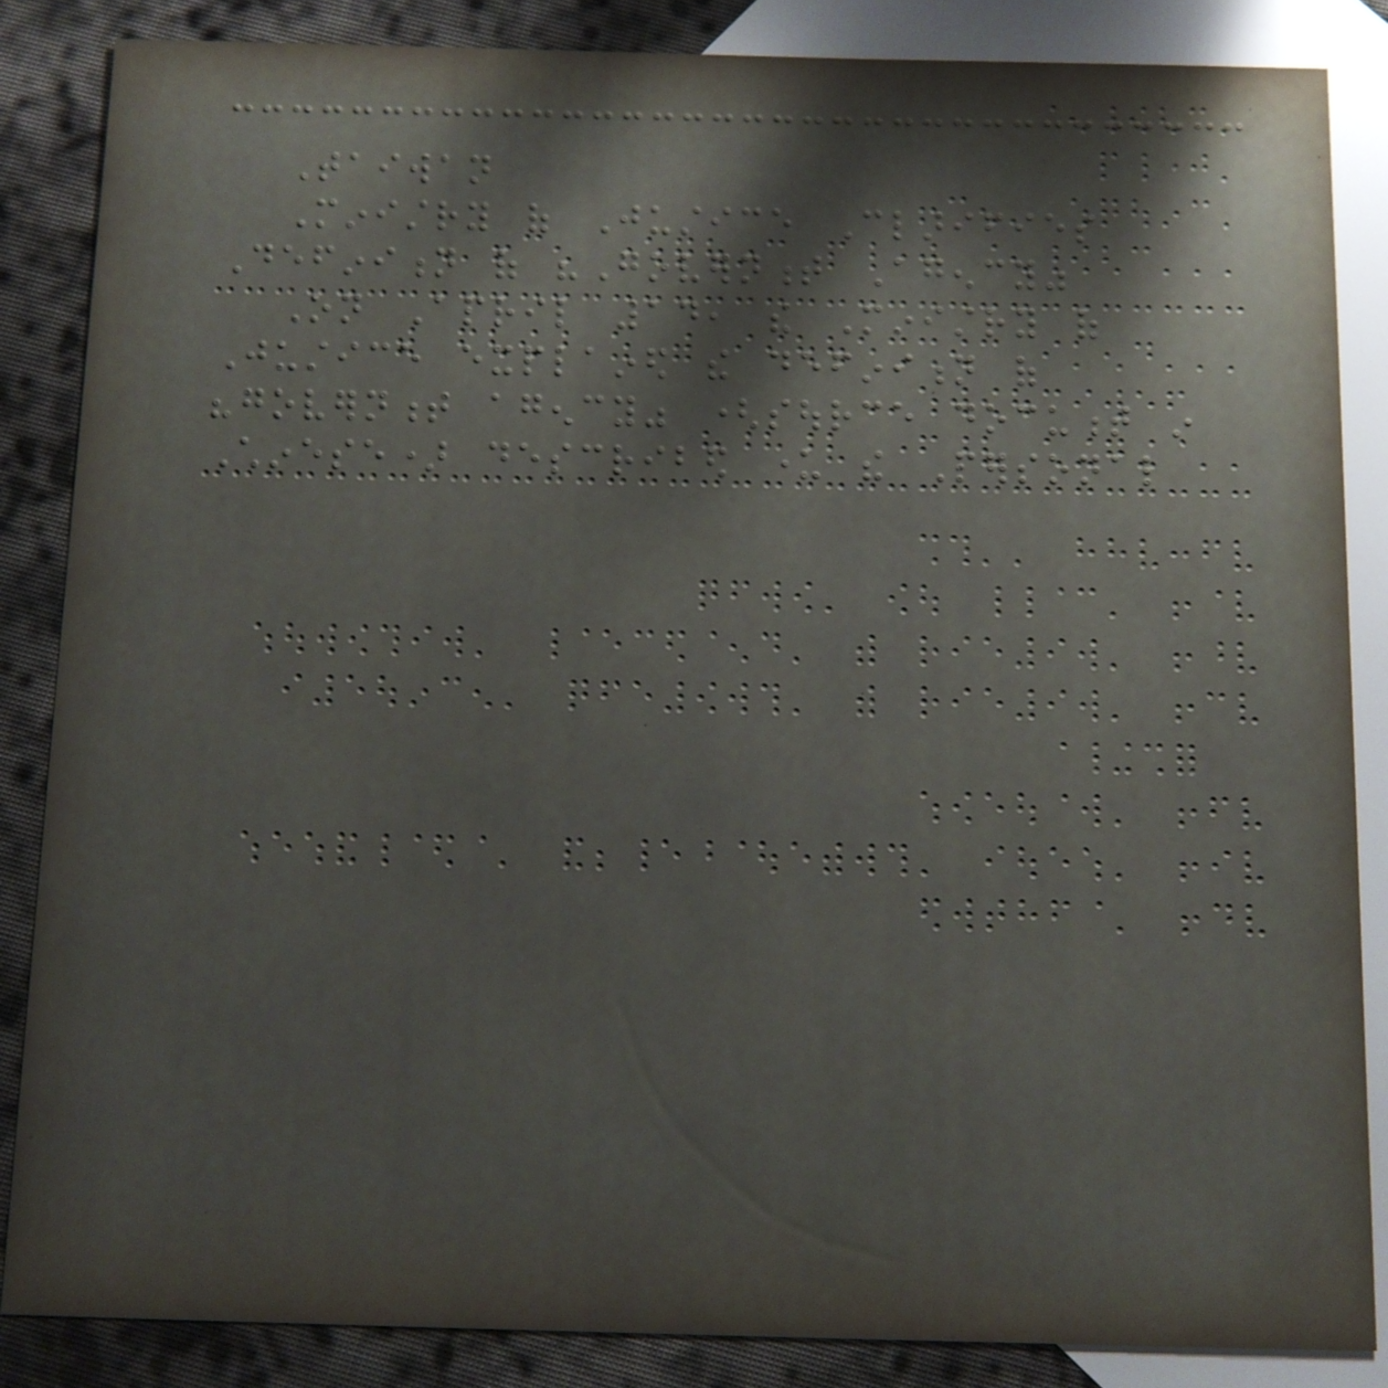Taiwan
Ministry of Justice Clarifies
Definition of "Government Agency"
On April 14, the Ministry of
Justice explained the definition of
"government agency" (source document in
Chinese) described under the Personal
